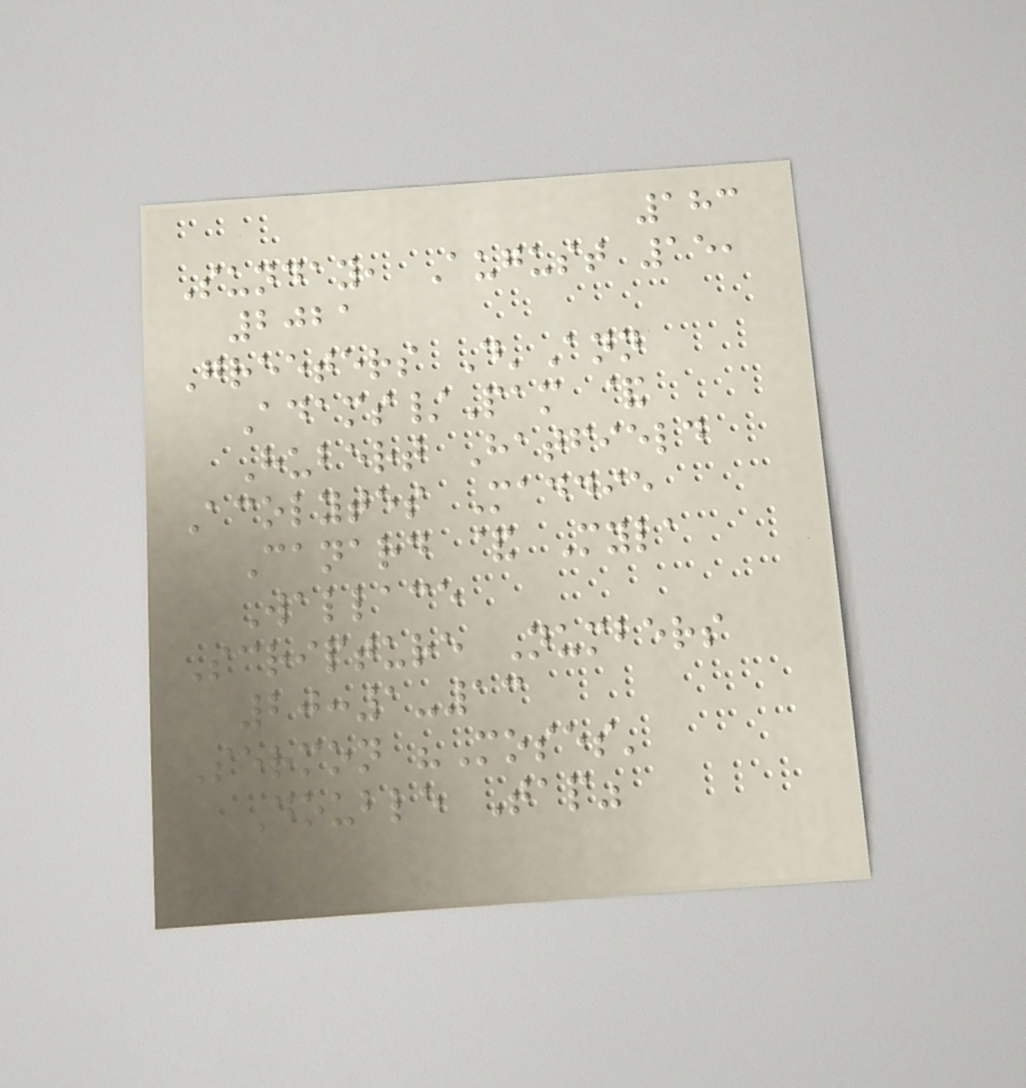183
Sunday, August 15,
2021
Greeters D'Ann
Adams/Pam &
Hubert Hatfield
Acolytes Maddie
Canard & Myla
Wallace
Scripture Numbers
20:1-13
Sermon "Moses'
Double Tap"
